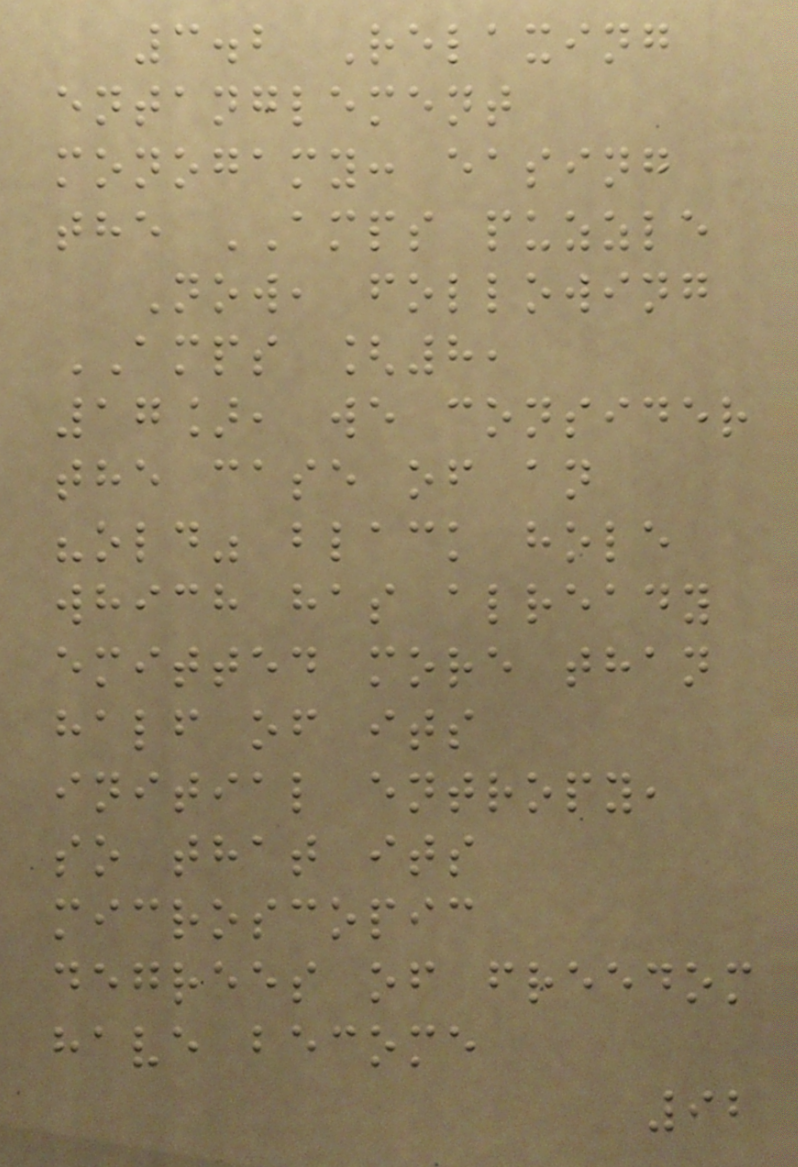3.2 Relaxing
entanglement
monogamy: easing
the AMPS puzzle
Now, following
AMPS [8,
17], we consider
the case of an
"old" black hole
which has already
emitted more than
half of its
initial entropy,
so that its
microscopic
degrees of freedom
have become
92
